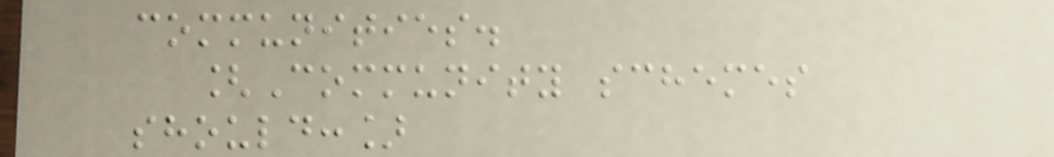communities.
[Community schemes
should:]
